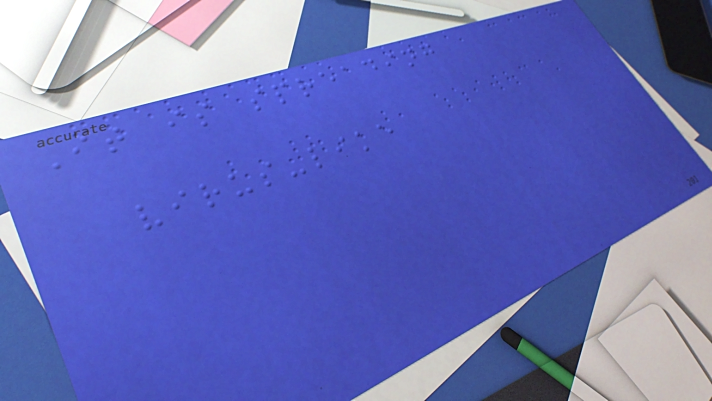It is spreading
virus-like
